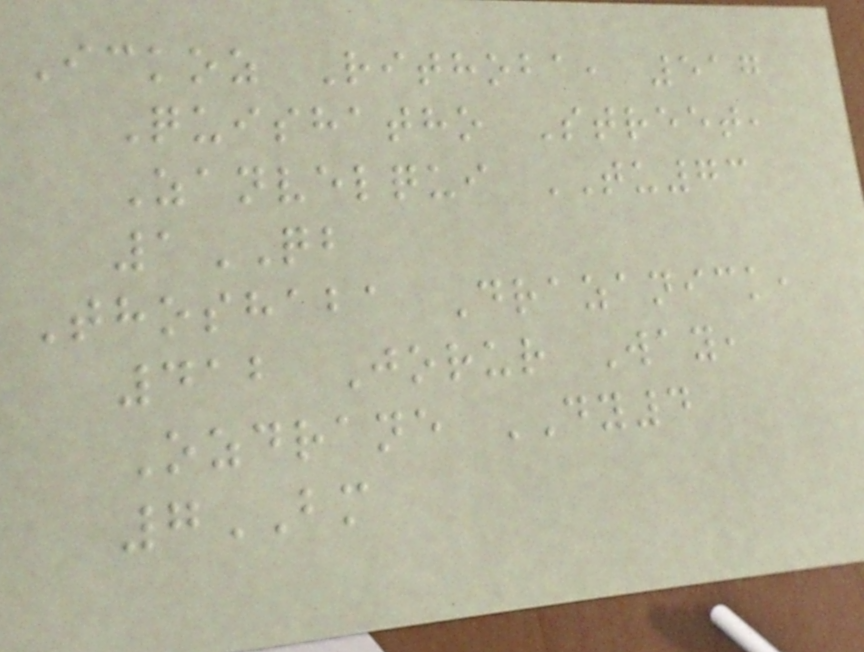Ickoz Rithoba, 517
Quishatho Street,
Zanvelqui TU73
1QB
Thoshaba Drazanick,
412 Jorur Way,
Ozdrane DY4
7BM
